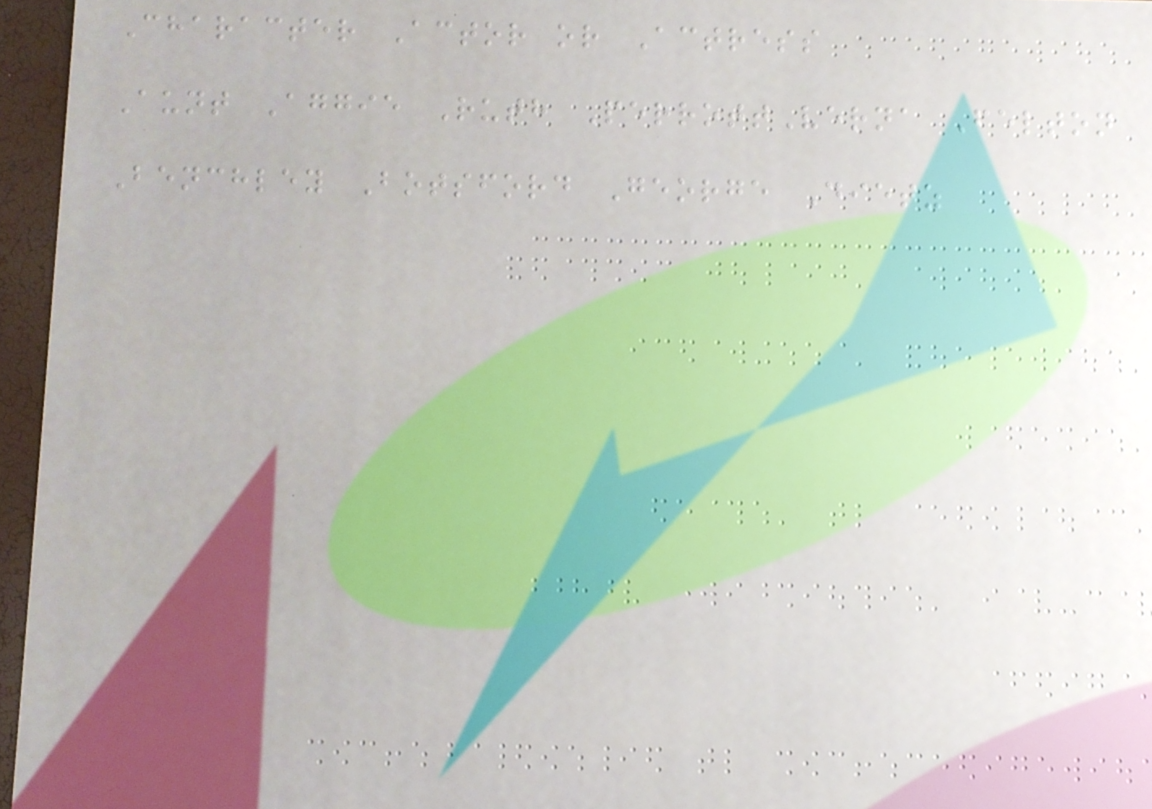Character Actor or Actress
Aunt Aggie Ruth PerrottVerna Felton
Benchley Botsford George Dietz
